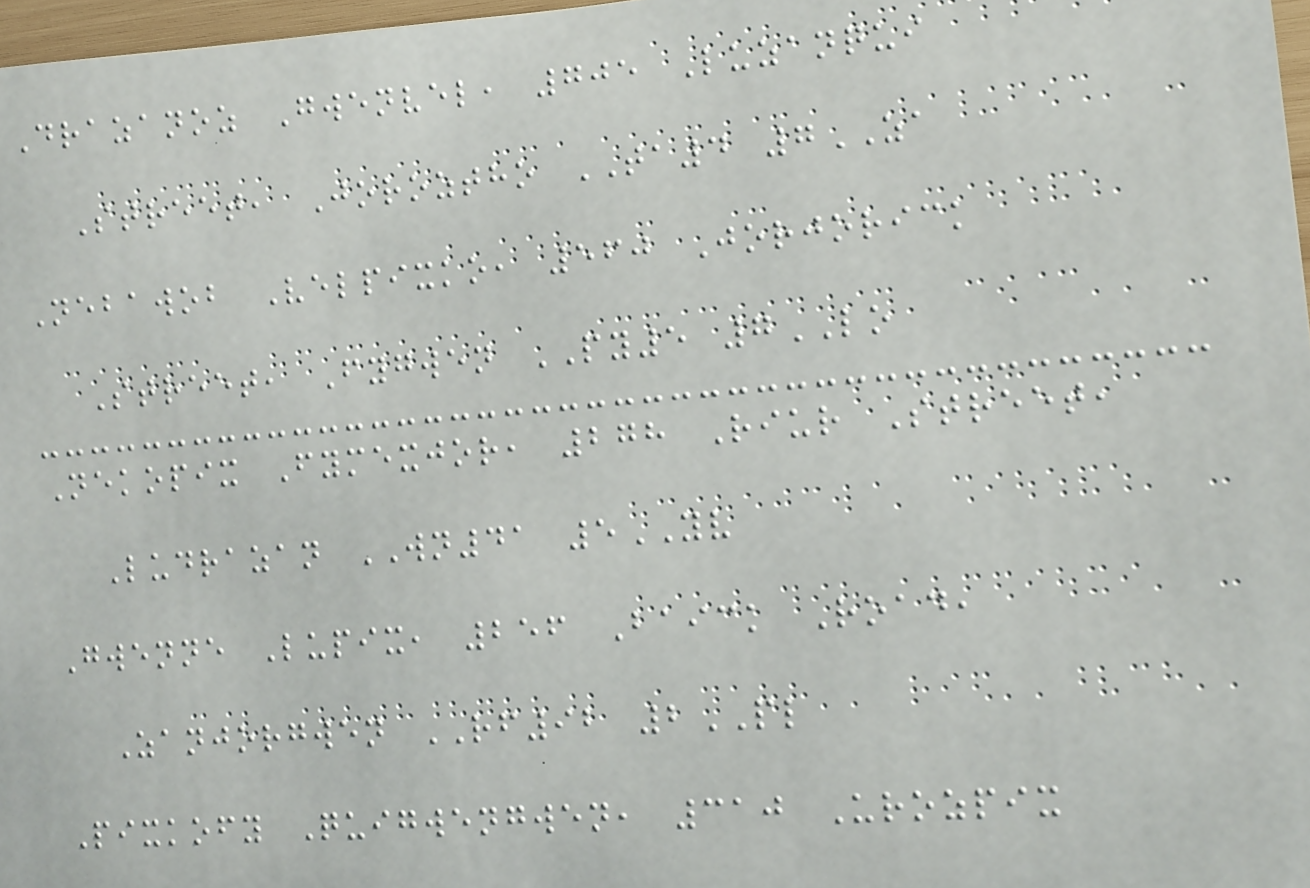Drazanoz Gwenvel, 705 Luzanqui
Street, Joroztho TA4 7ZA
Nebawob Velpixko, 560 Jorjorick
Street, Fygwen PY5 7LO
Nekopix Fymexjor, 278 Riur Street,
Ludrazan WN41 5YV
Gwenne Lupix, 256 Baick Road,
Zanjorgwen RF92 2PL
Pixkofy Quigwengwen, 310 Urozpix
